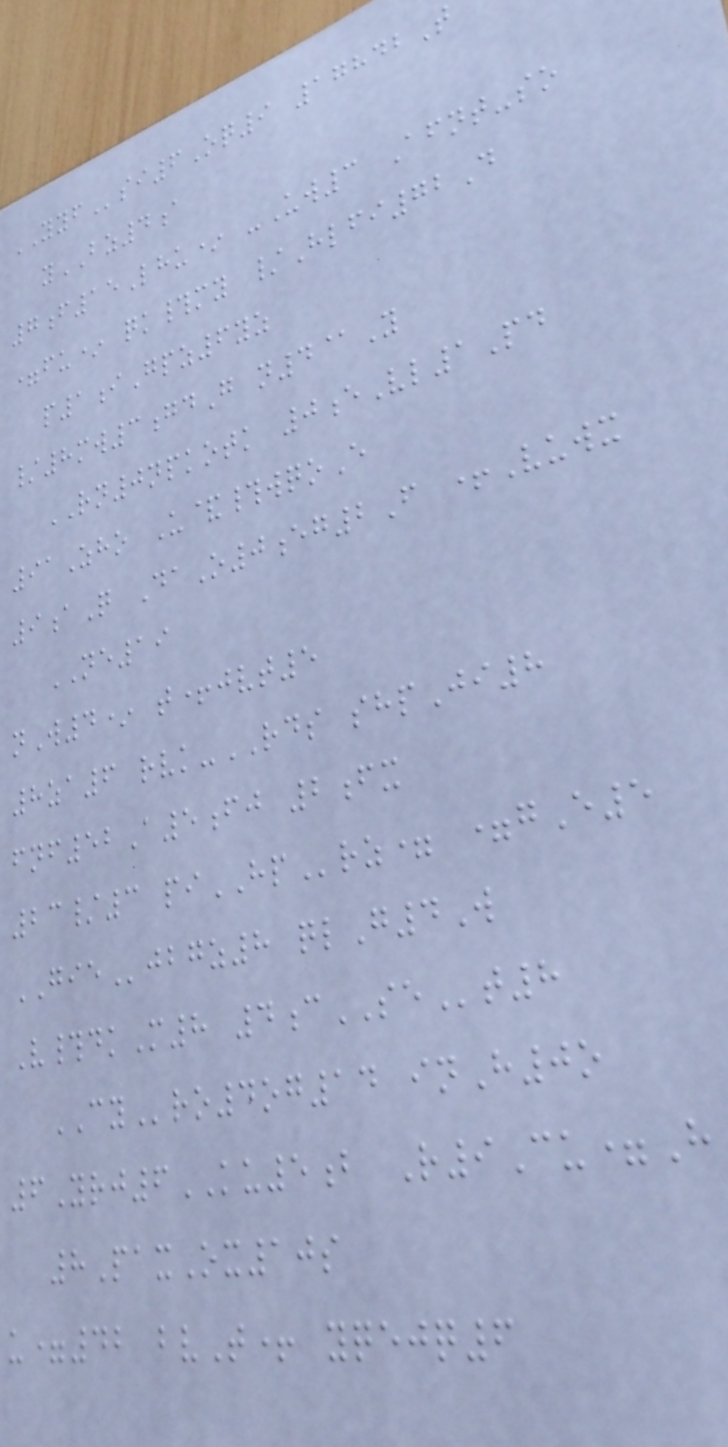YYFsi6Oq9 17842T
yBZ4a
7f15Lhu* -Uw3 Afnt-so
=fu* qk#my /Hlfi72D
p1iGpz6yz
/8mw3gdG n4@Y
RN0npkotk 0eVl1Pd
91Zho U&#wqoE
9aQ DaO0eg2F +Vuwx
NE19
nW4* t+jvt5
8za6 rvk-RDS shpJi8
fnf52A5fj 2fx
23/3 piHPrz= =gE5
GIEjbgz8 qlG4W
V#dkM8 4cSEt8
CYro4og14 inH0o
6Yrj6KU5b R9Cu=H
8PaxOx10s
u=42 bvT+ yqejq6
